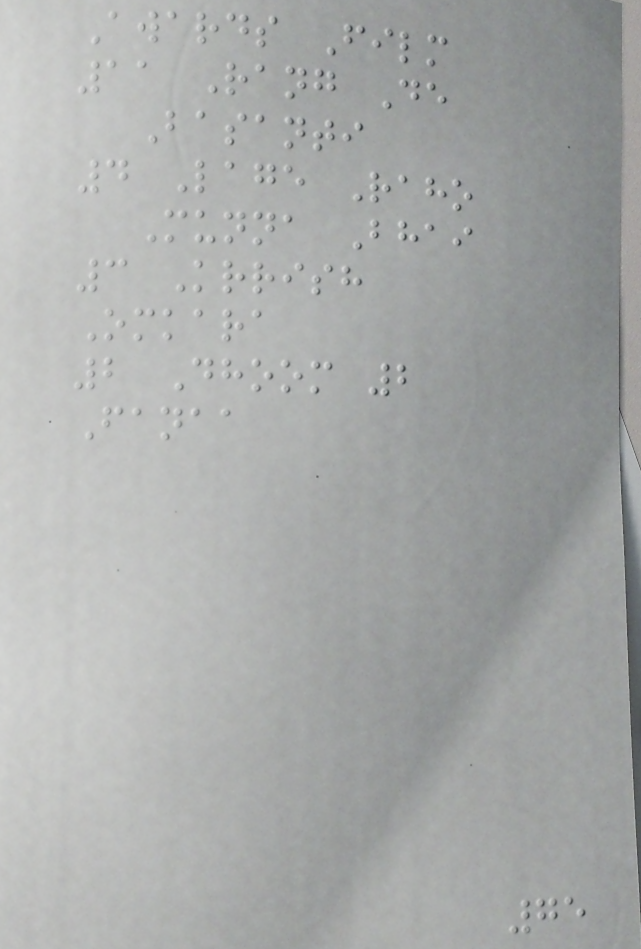Awards Film
11 Rang De
Basanti
4 Lage Raho
Munna Bhai
3 Krrish
Omkara
2 Dhoom 2
Fanaa
75
